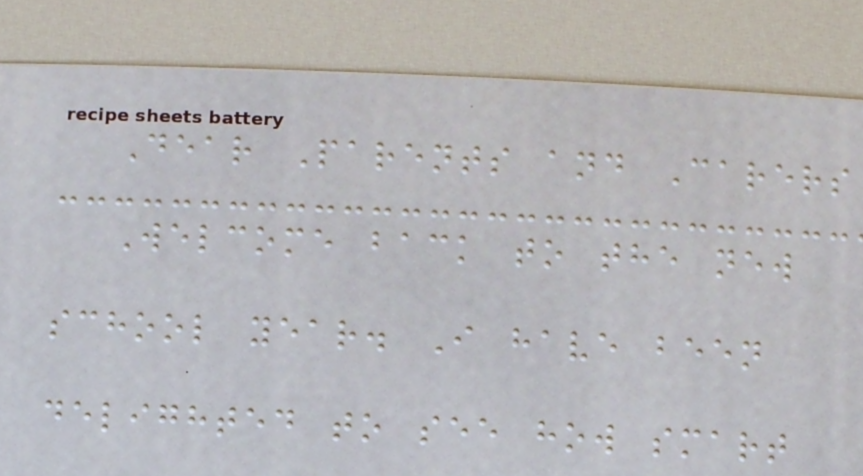Dear Parents and Carers
Welcome back to the new
school year. I have been
delighted to see how smart
